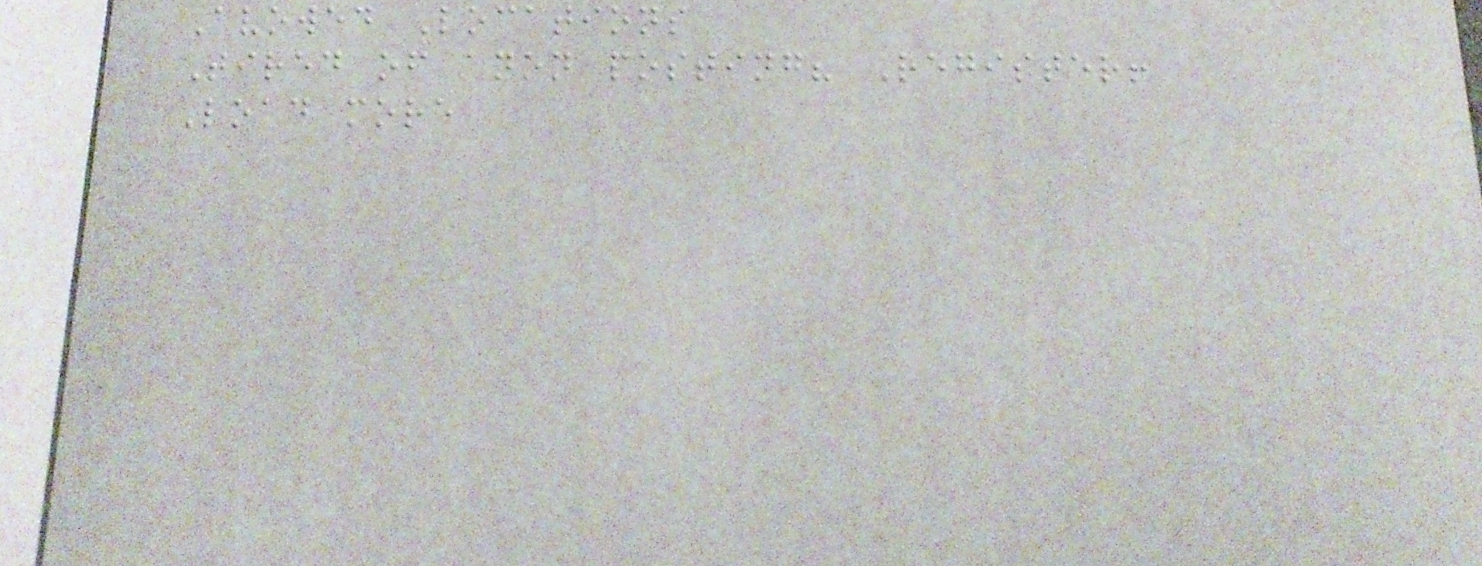Avowed Locations
Tired of anon posting? Register!
Load more
